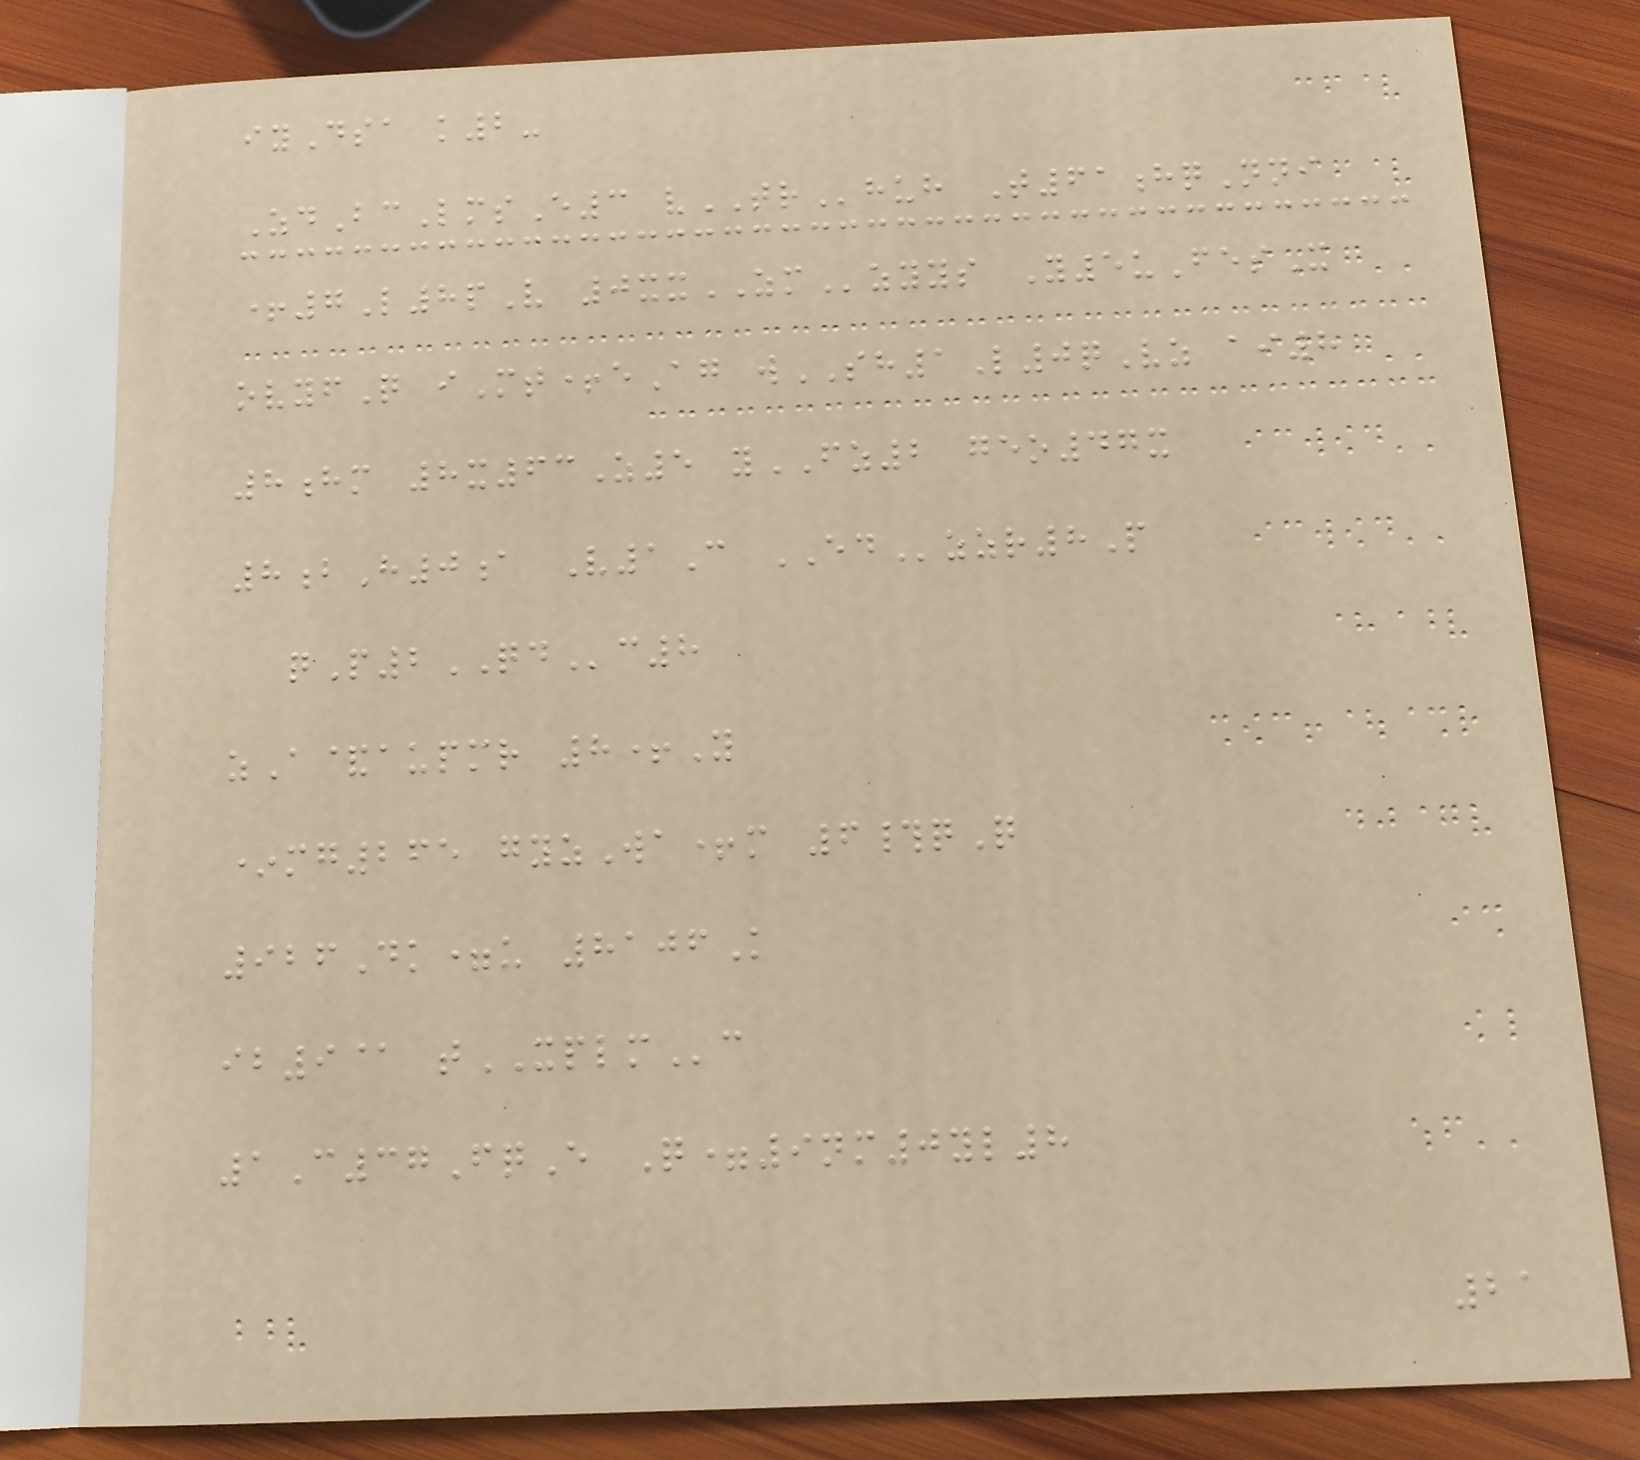iyDsa k2-
ZdBcLmsE3 vTRhuh T61hqNni
+7L8pV 0xxZMzyys Y5uFesX
ovyfQ iMt+eAg wSH1L0qVz ai8
8hm 8x63Z5 yFZ2 geo47x
8bH0a V1C EDzzr8P
qP2QDc8
zA&aupmr 8+Y
*mg265 gyzWa+m 6#qQ
926Dk=u 8106K
ib9@ tXPLMc
1C37FqE Q=9nm0yl8
21
